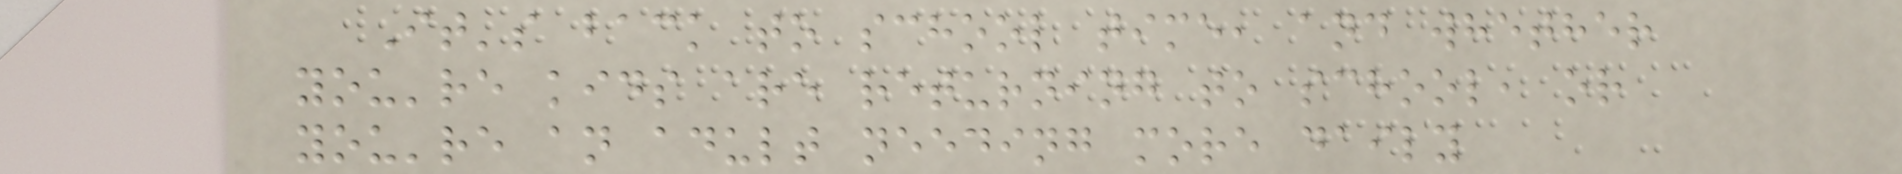It's back to school time, and whether
you're kids are returning to school, or
you're an adult needing more daily
